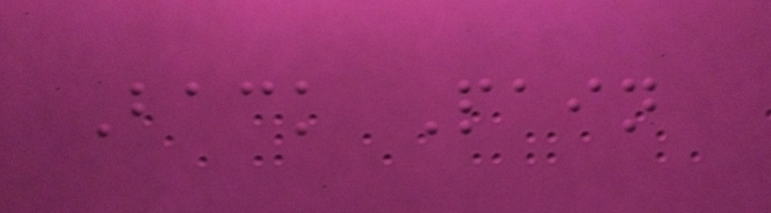Back Pain
